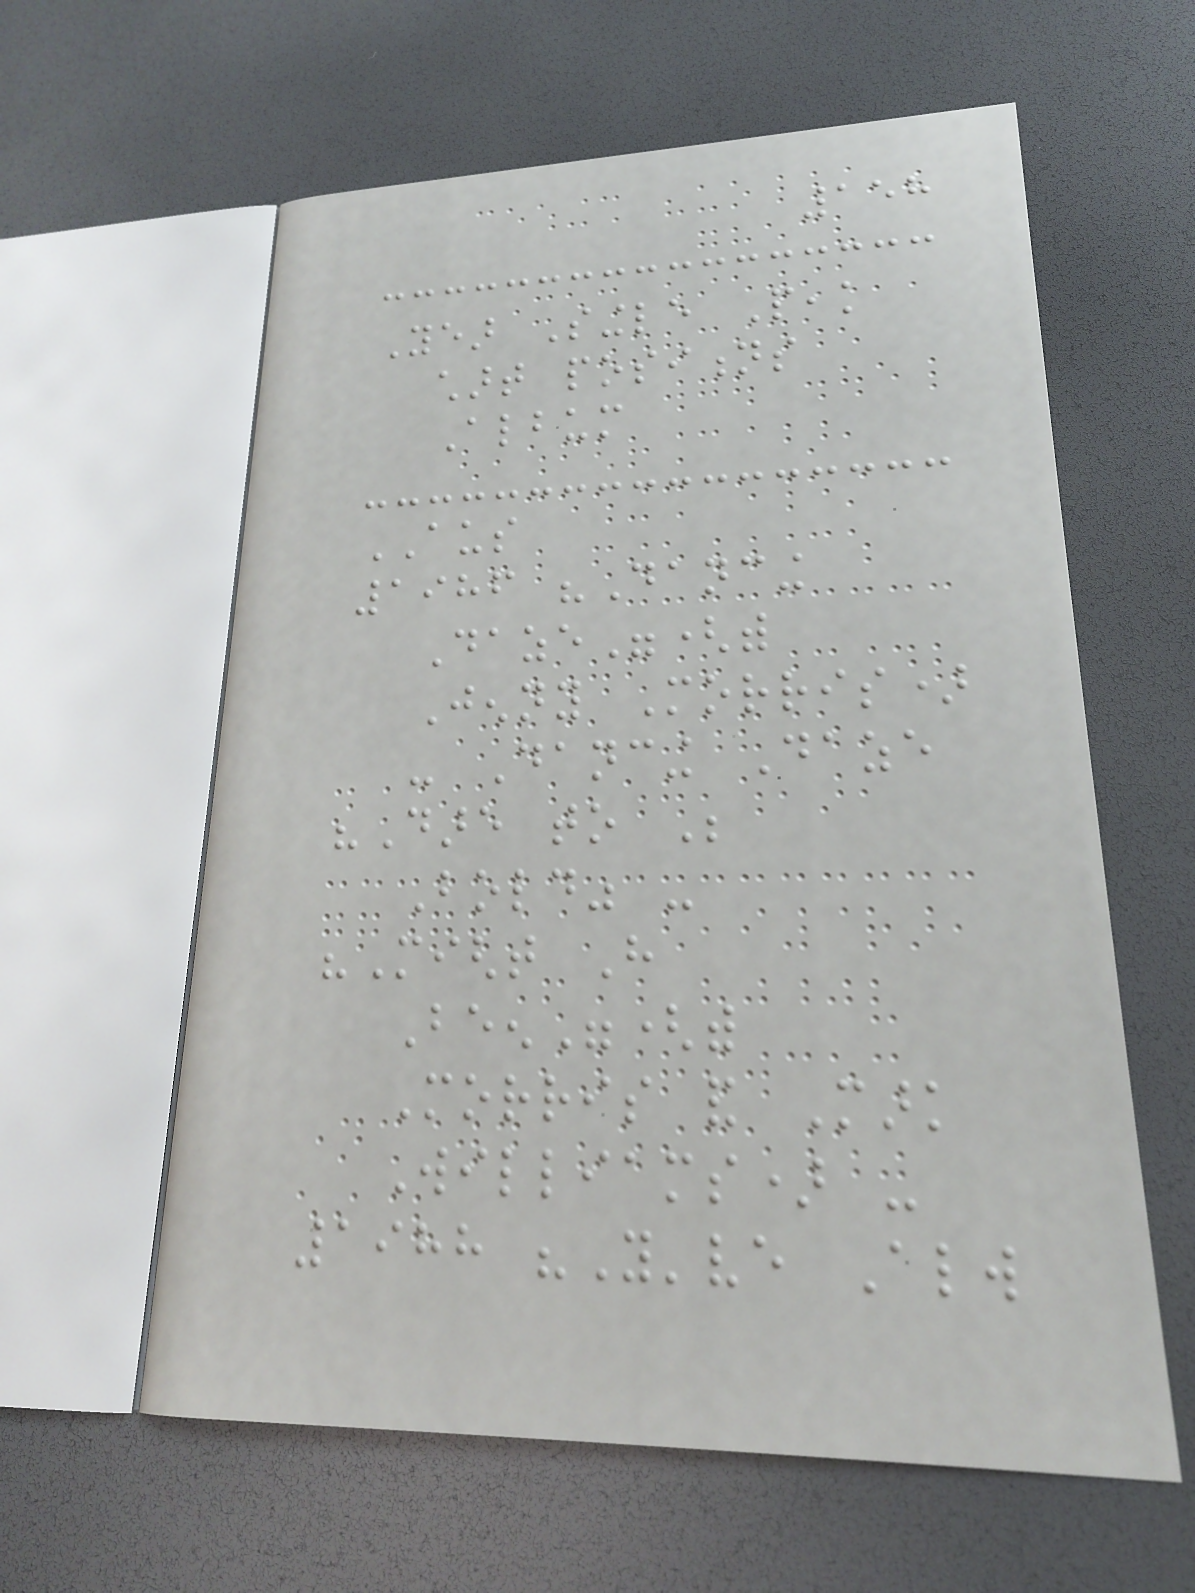158
Year Single Peak
chart positions
Album
AUS
1986 "Dancing
Daze"(with
Jenny Morris)
- Dancing Daze
"Dare to Be
Bold" -
"Might Have
Been"(with
Morris and Mark
Williams) -
1988 "You've Always
